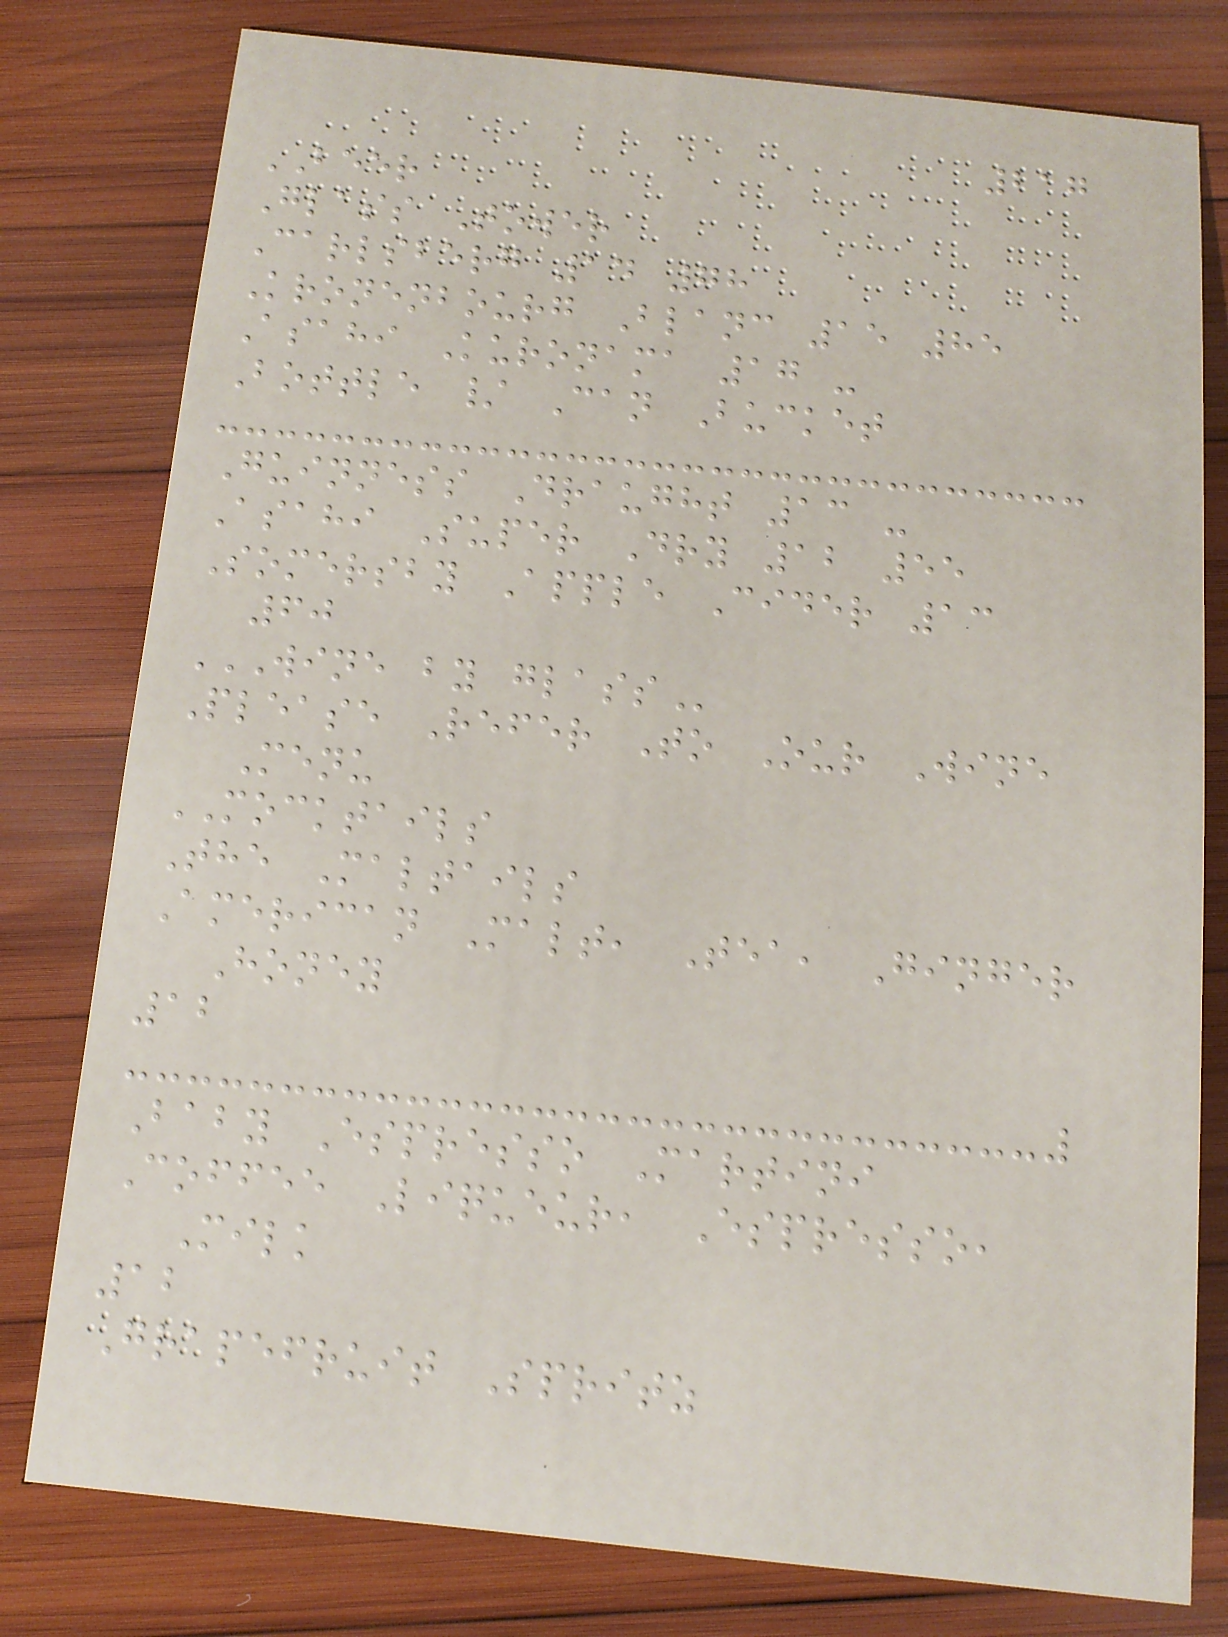217
BEER
Glass Tower
Carlsberg 14 78
Kronenbourg Blanc 15 85
Asahi Kuronama 17 -
Bottle / Can Bucket
Guinness Draught 13 -
Asahi Super Dry 12 55
Somersby Apple Cider 13
60
WINE BY GLASS
Please Refer To Our Wine
Menu
MOCKTAILS
The Maltails
American Malt, Tea, Ginger
Honey
12
Baby Espresso Martini
Coffee Liqueur, Espresso,
Milk
12
Grapefruit Spritz
